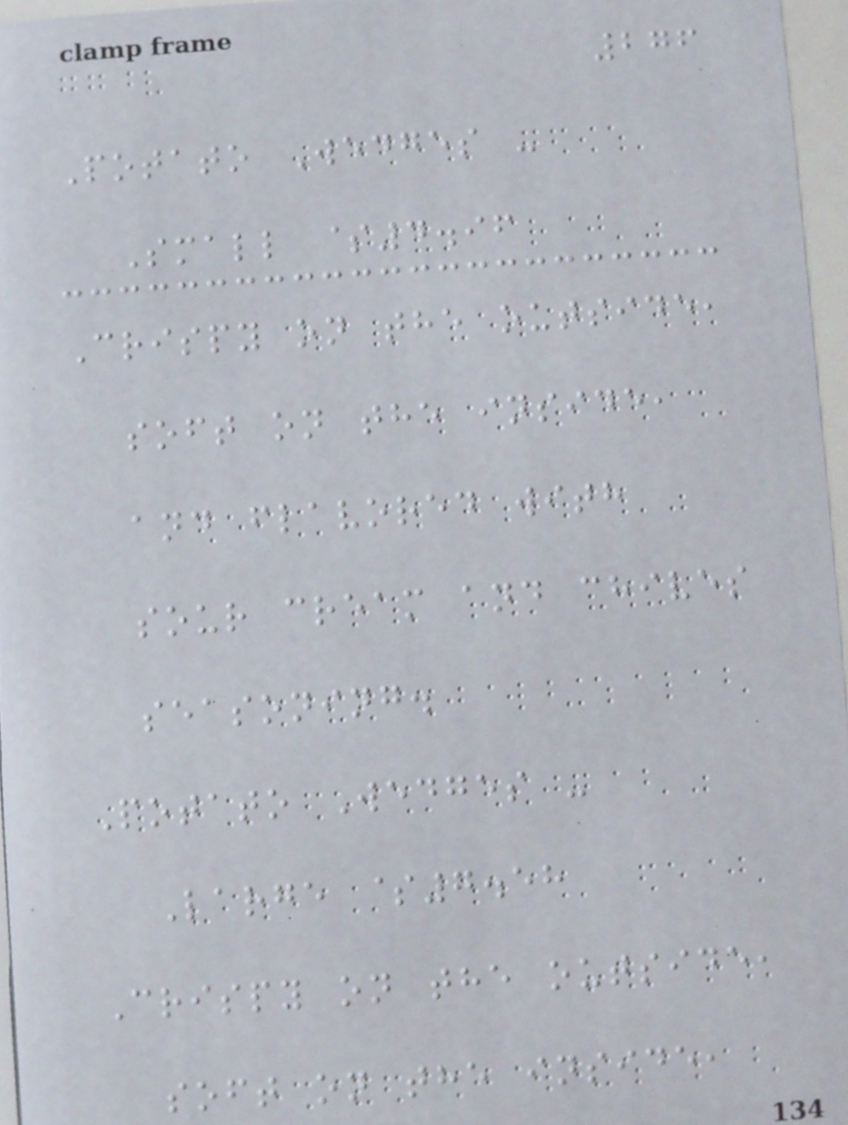276
Potato Wedges -
Small $4.96
Crispy on the outside,
soft on the inside,
and flavored with
sour cream and chives
seasoning.
Potato Wedges -
Large $7.58
Crispy on the outside,
soft on the inside,
